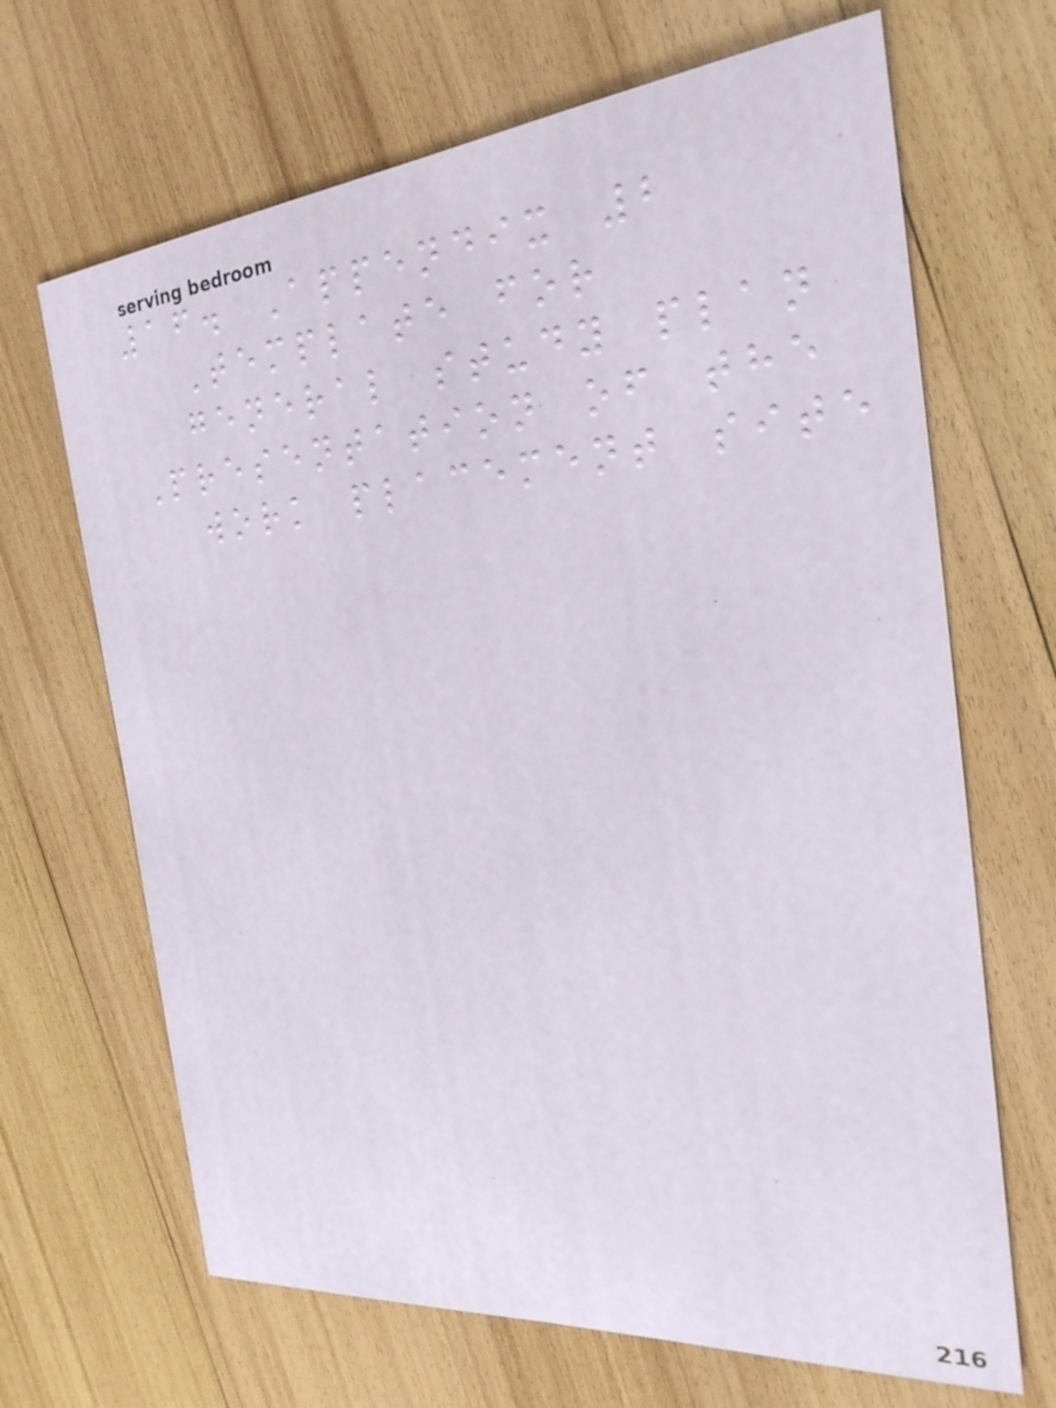16. Appendix 2
Template for
general study plan
Presentation of the
work placement site
